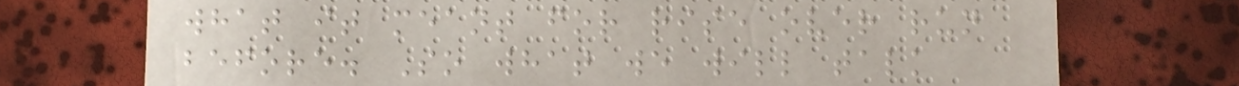what it meant for rise over run
before. So what we will talk
